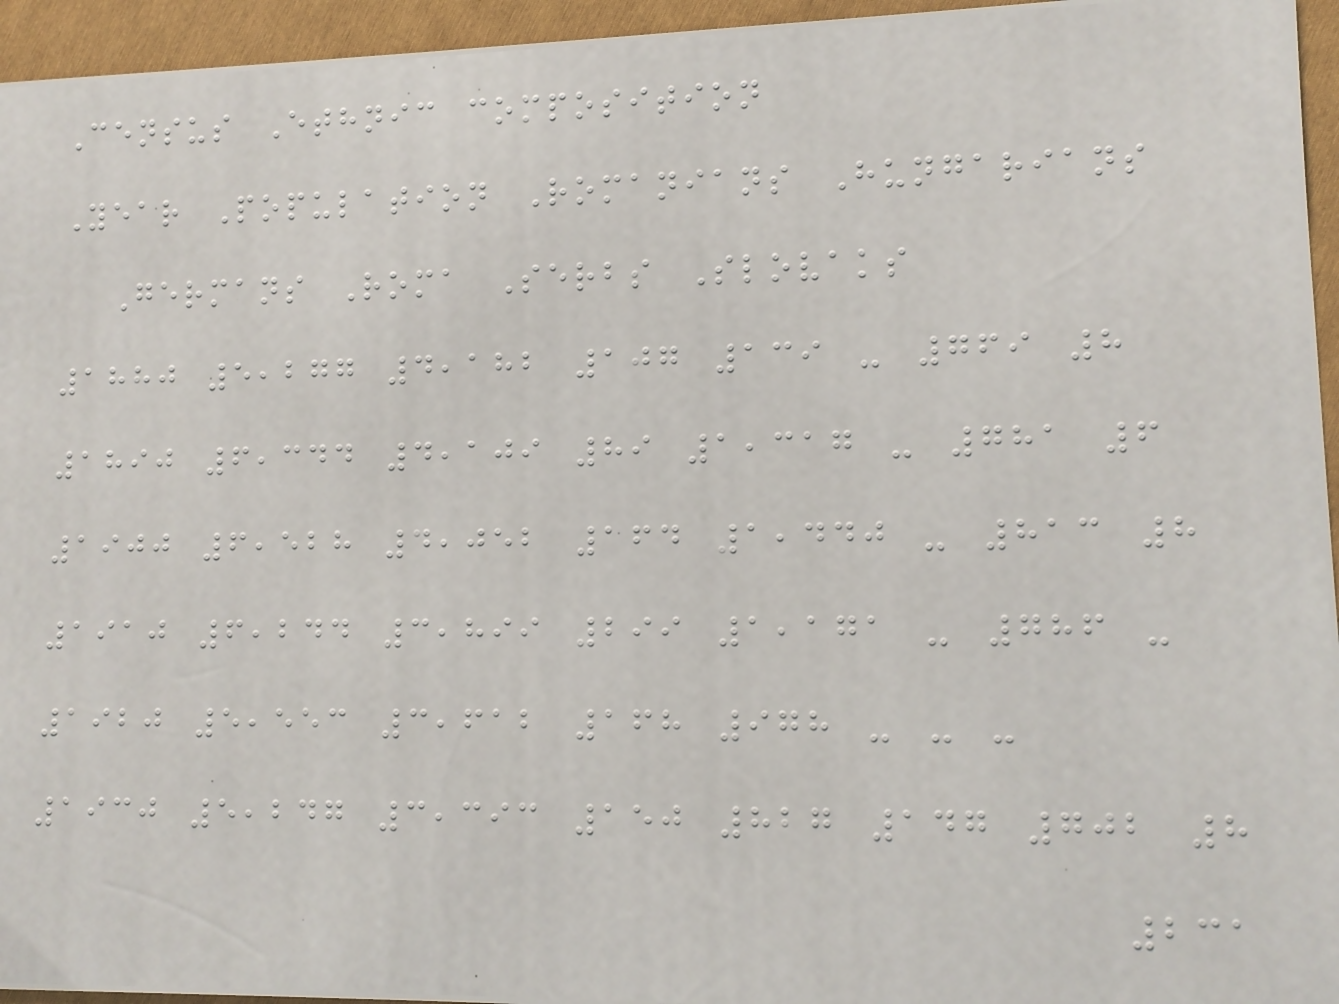Census Ethnic composition
Year Population Romanians Hungarians
Germans Roma Serbs Slovaks
1880 5,277 4,182 107 139 - 769 8
1890 6,344 4,109 89 1,317 - 781 6
1900 6,528 4,052 164 1,440 - 813 8
1910 6,244 3,899 299 1,171 - 786 -
1920 5,553 3,612 168 978 - - -
1930 5,247 3,393 150 827 147 702 8
231
